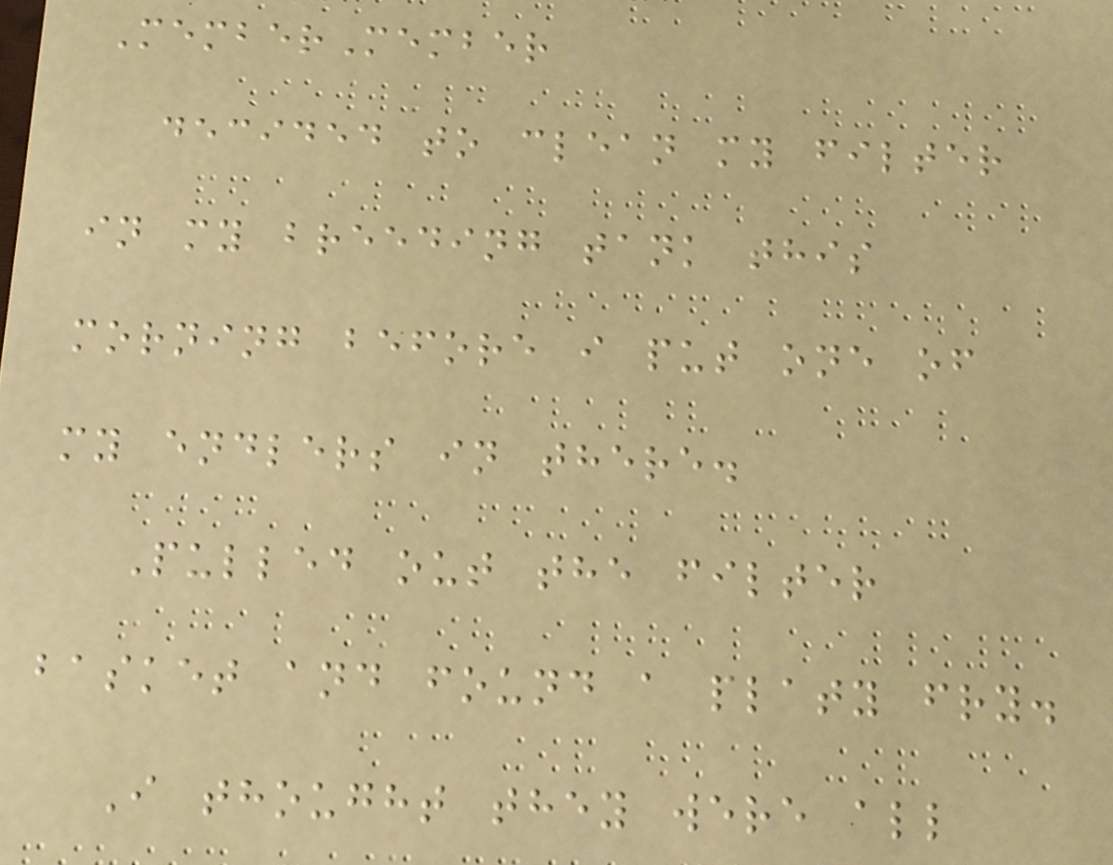MemberMember
decided to clean my filter
in my breeding tank this
morning before i put one of
my endlers in there.
Pulled out the filter
basket and found a platy fry.
I thought they were all
